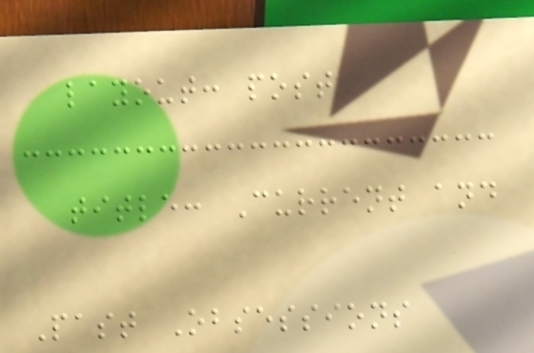layout: post
title: Current and
Past Obsessions
